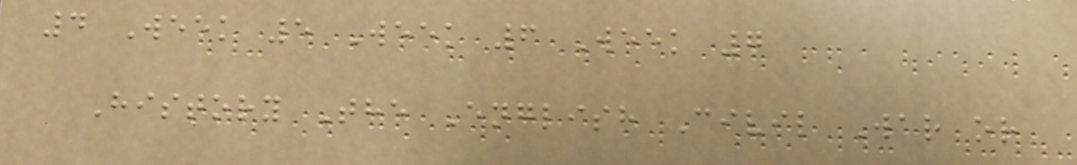4 Week 5 Week 6 Week 7
History The English Civil War or
